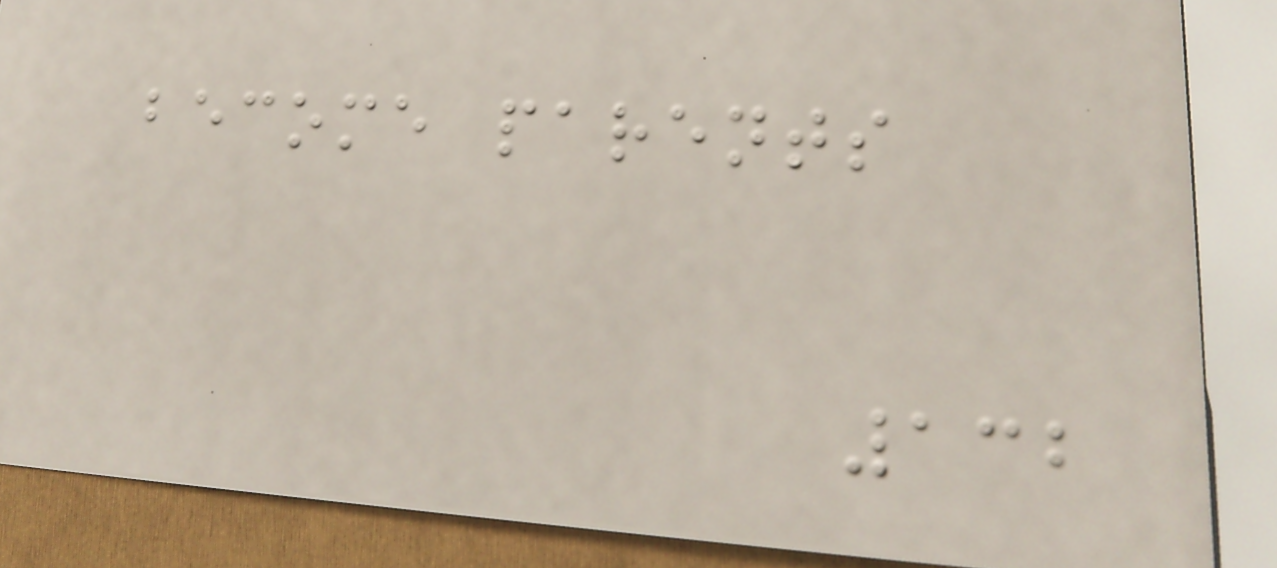become parents
132
